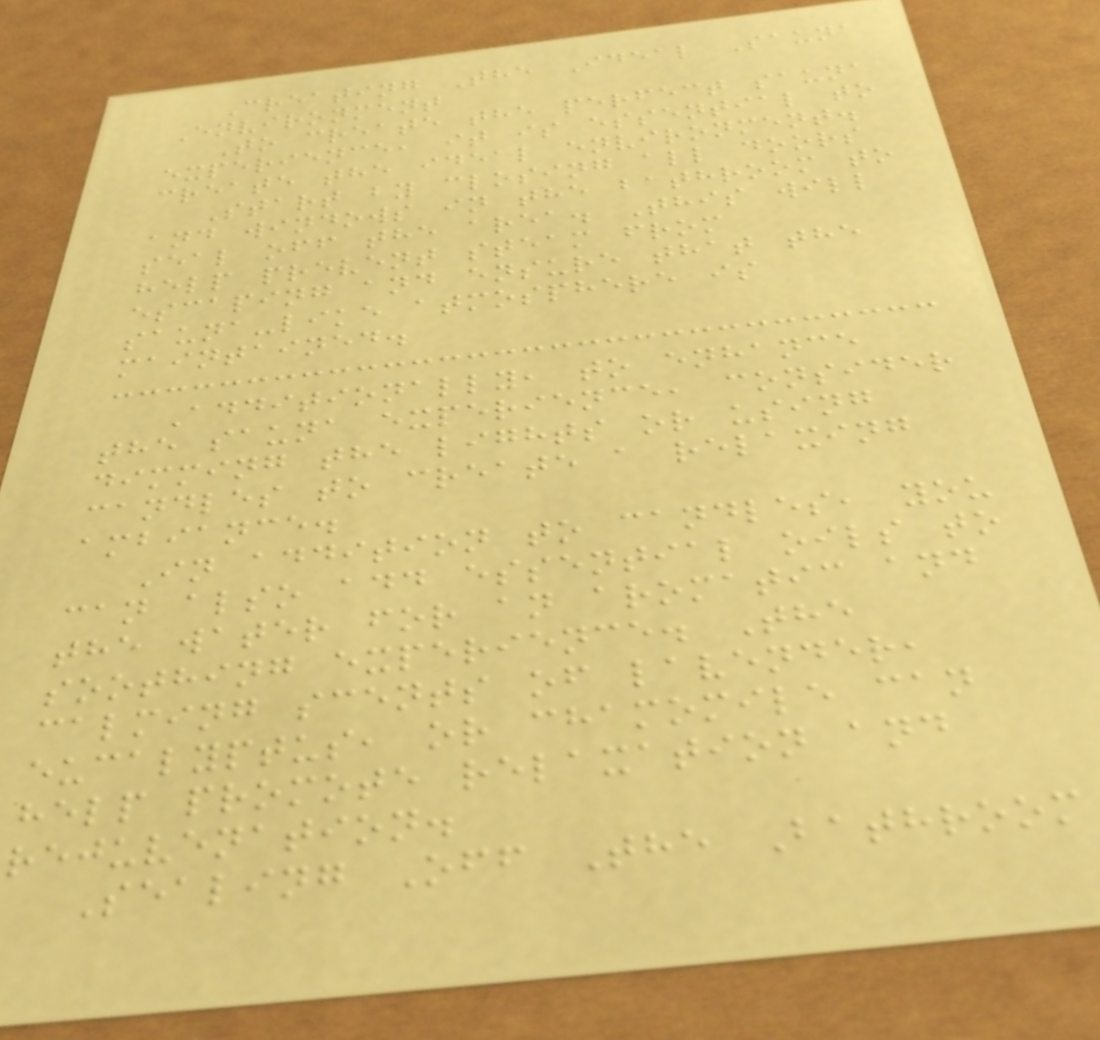Creating The Ideal Sauna
Environment
To create the perfect sauna
experience, it is essential to
create the ideal environment.
Start by closing all doors
and windows in the bathroom to
seal off the area. This will
help prevent steam from
escaping and ensure that the
sauna-like atmosphere is
maintained.
Additionally, to enhance
the sauna experience, consider
dimming the lights or using
candles to create a relaxing
ambiance.
In addition to candles, you
can also add essential oils to
the water for an aromatic and
soothing experience. The
calming scents of lavender,
eucalyptus, or chamomile can
help promote relaxation and
rejuvenation.
Sealing Off The Bathroom
